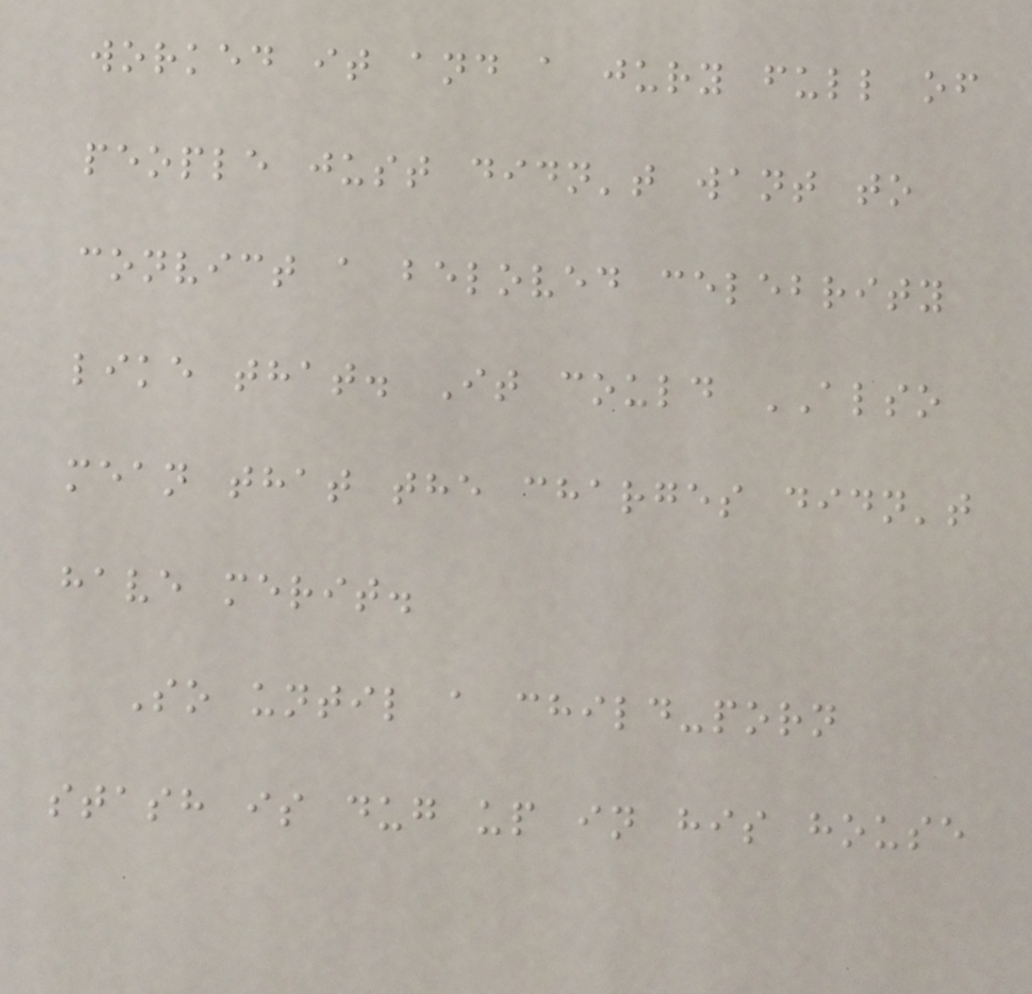worked it and a jury full of
people just didn't want to
convict a beloved celebrity
like that. It could ALSO
mean that the charges didn't
have merit.
So until a child-porn
stash is dug up in his house
